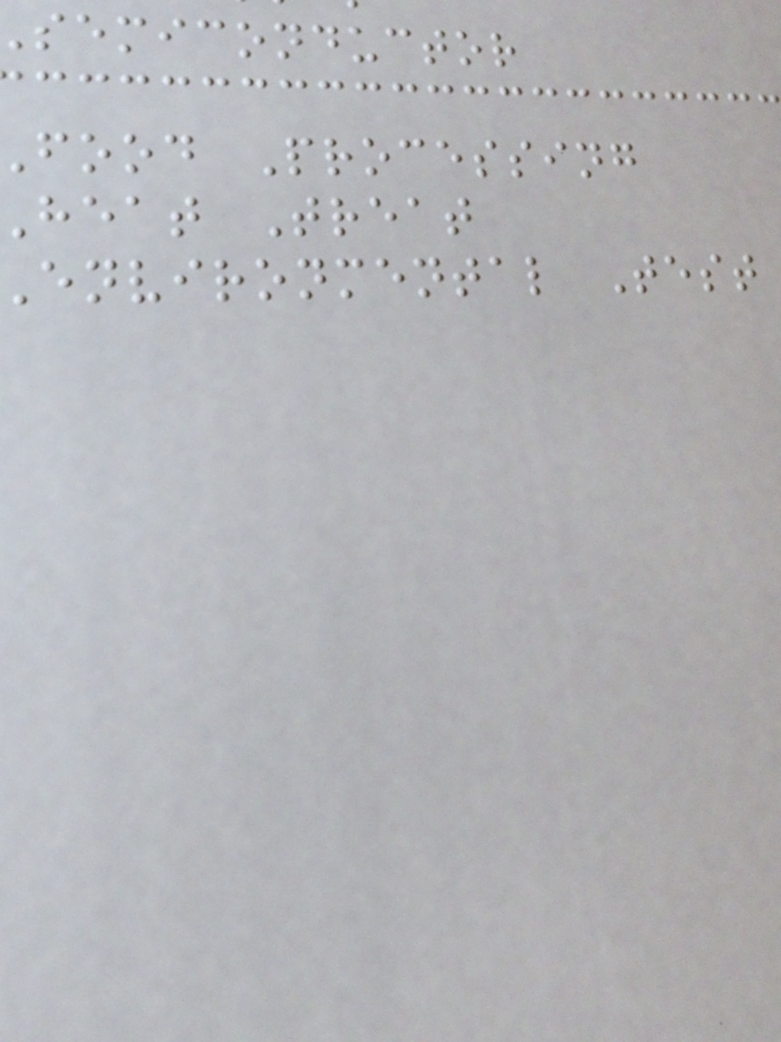semiconductor
food Processing
heat Treat
environmental Test
